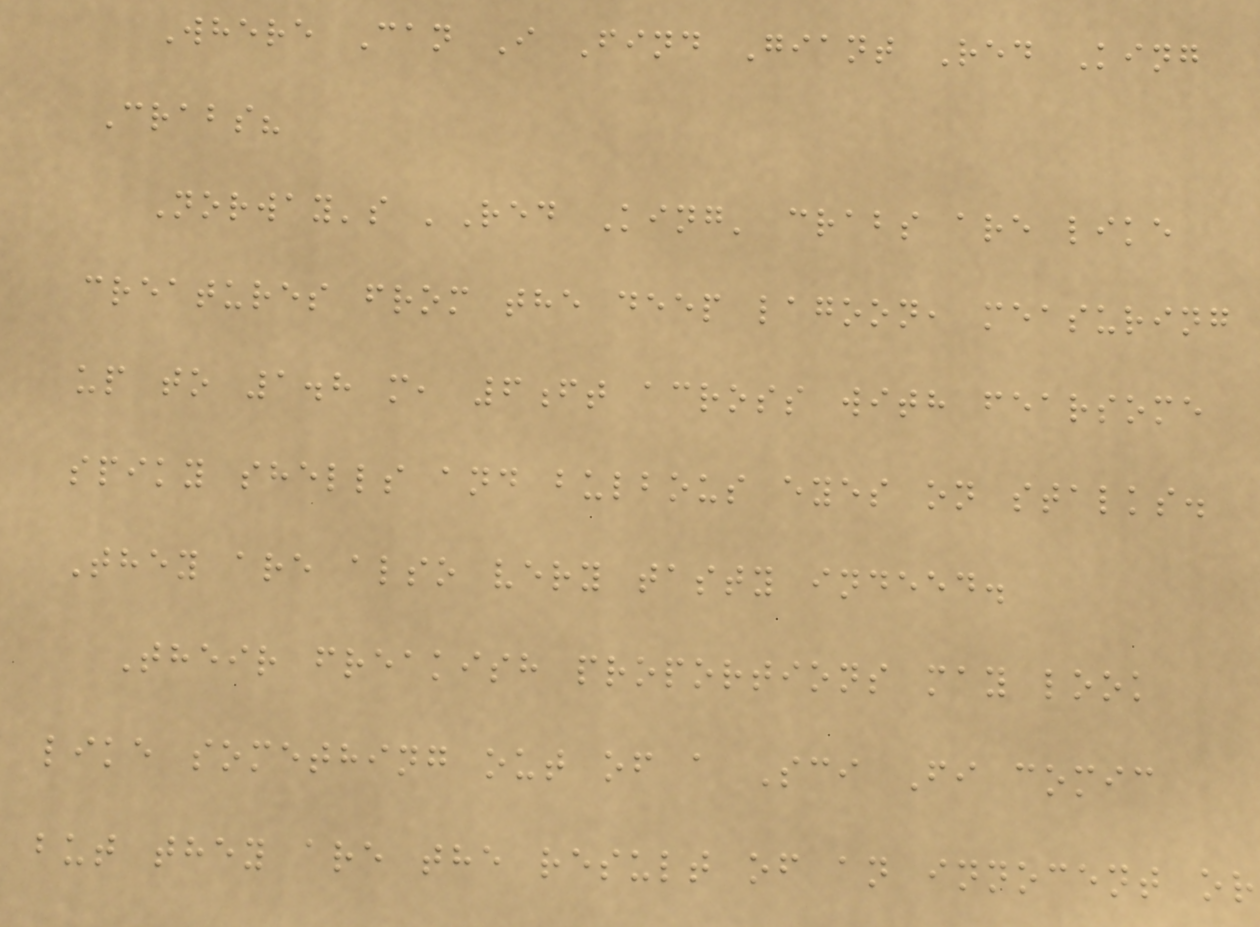Where Can I Find Giant Red King
Crabs?
Norway's 'Red King' crabs are like
creatures from the deep lagoon, measuring
up to 1.8 m, 6ft across with fearsome
spiky shells and bulbous eyes on stalks.
They are also very tasty indeed.
Their freakish proportions may look
like something out of a Sci Fi comic
but they are the result of an innocent or
